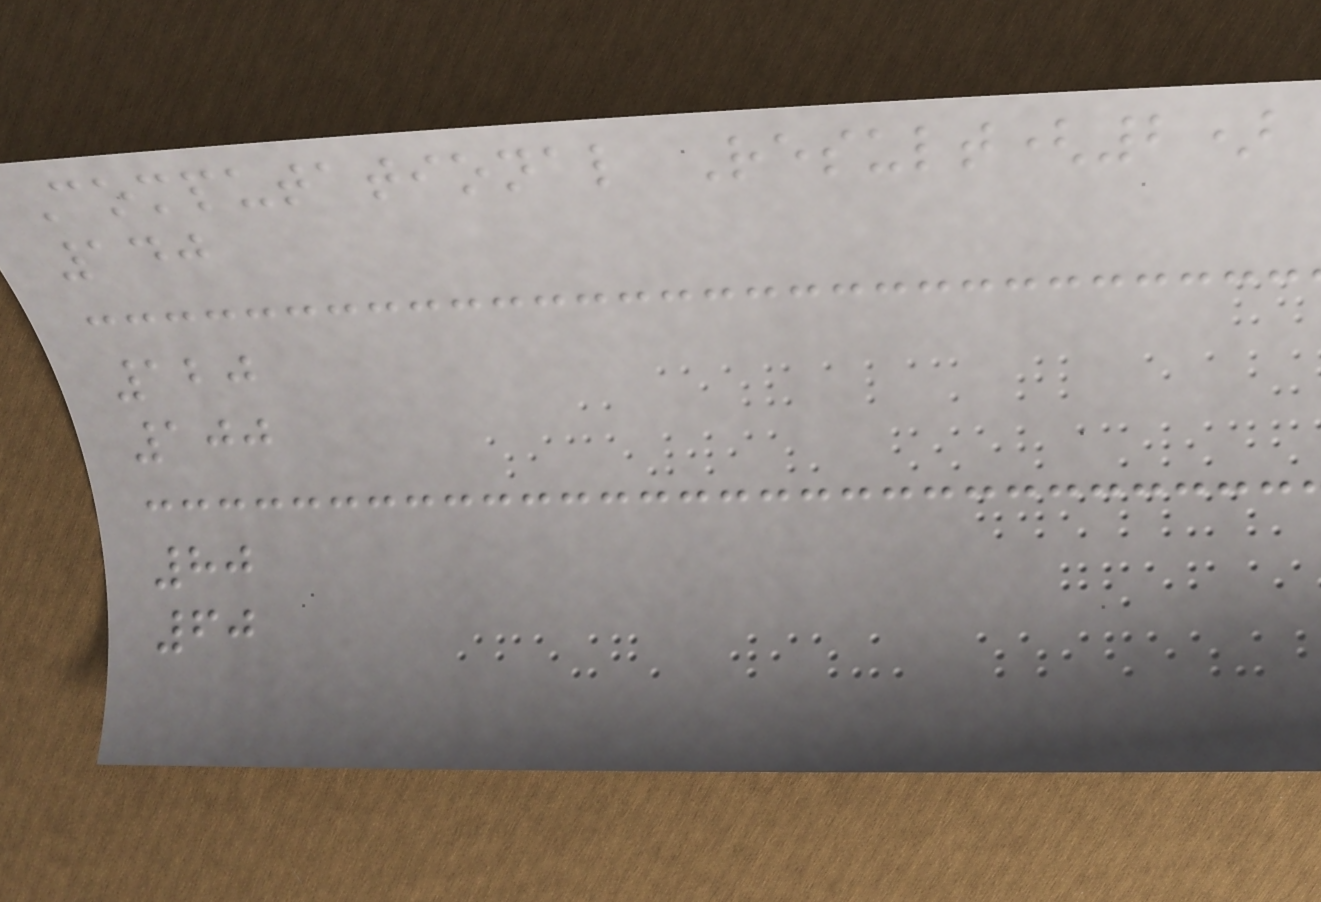Computational Result(2)
140
120
100
80
60
